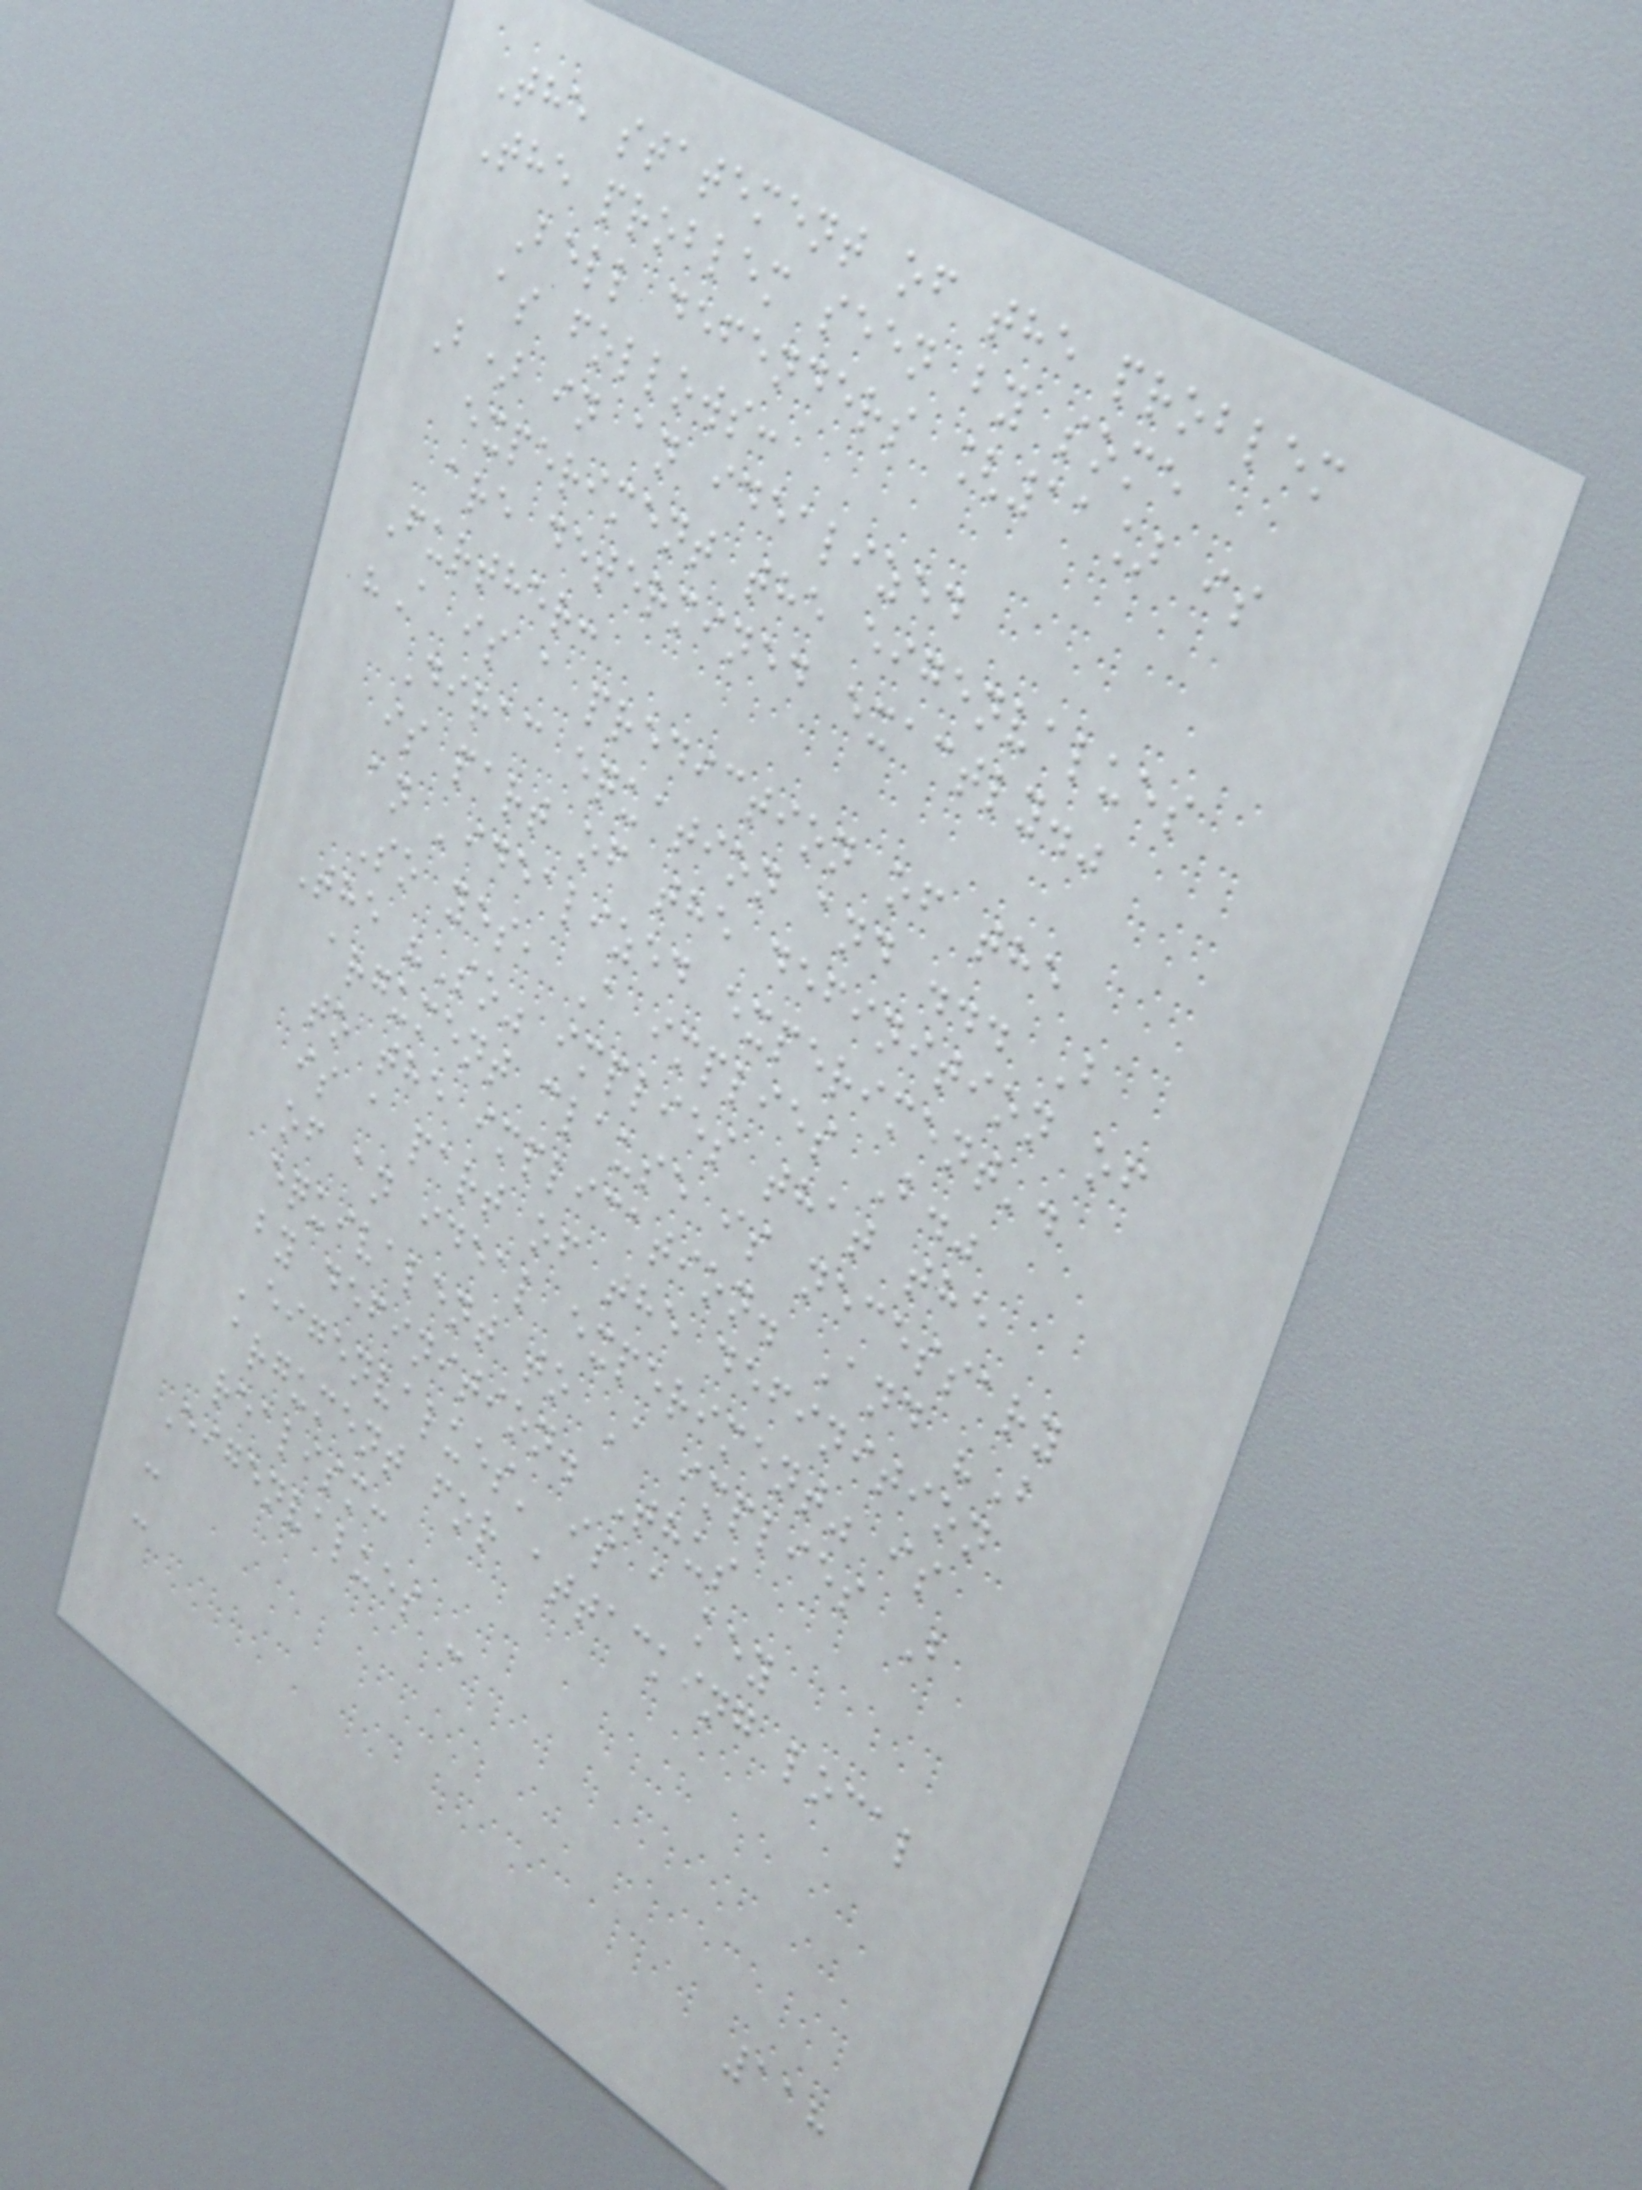The statement of the problem
The problem seen by some
Bell defenders [11] is
as follows:
B) in an idealized
experiment the eigenvalues
are determined exactly."
Further:
"A is a prediction of the
Dirac equation and ... B
is part of the definition of
an 'idealized experiment'.
So yes, A implies B."
The "So" implies that the
argument clause is necessary
to the implication. And "B
is a part of the definition
of an ideal experiment" is
equivalent to A implies B
by definition. Thus
'eigenvalues' is a key
argument for attacking local
realism:
Eigenvalues -
-
-
118
